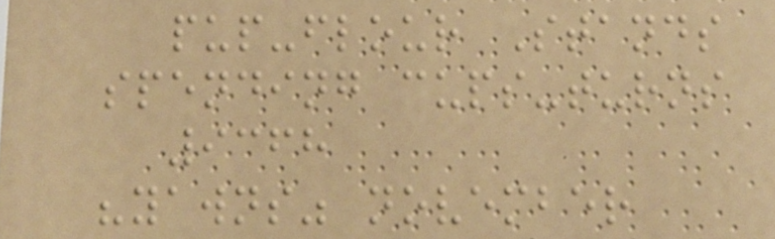pup-flour Stands
spending cups-turns
9368
"yawns" november
